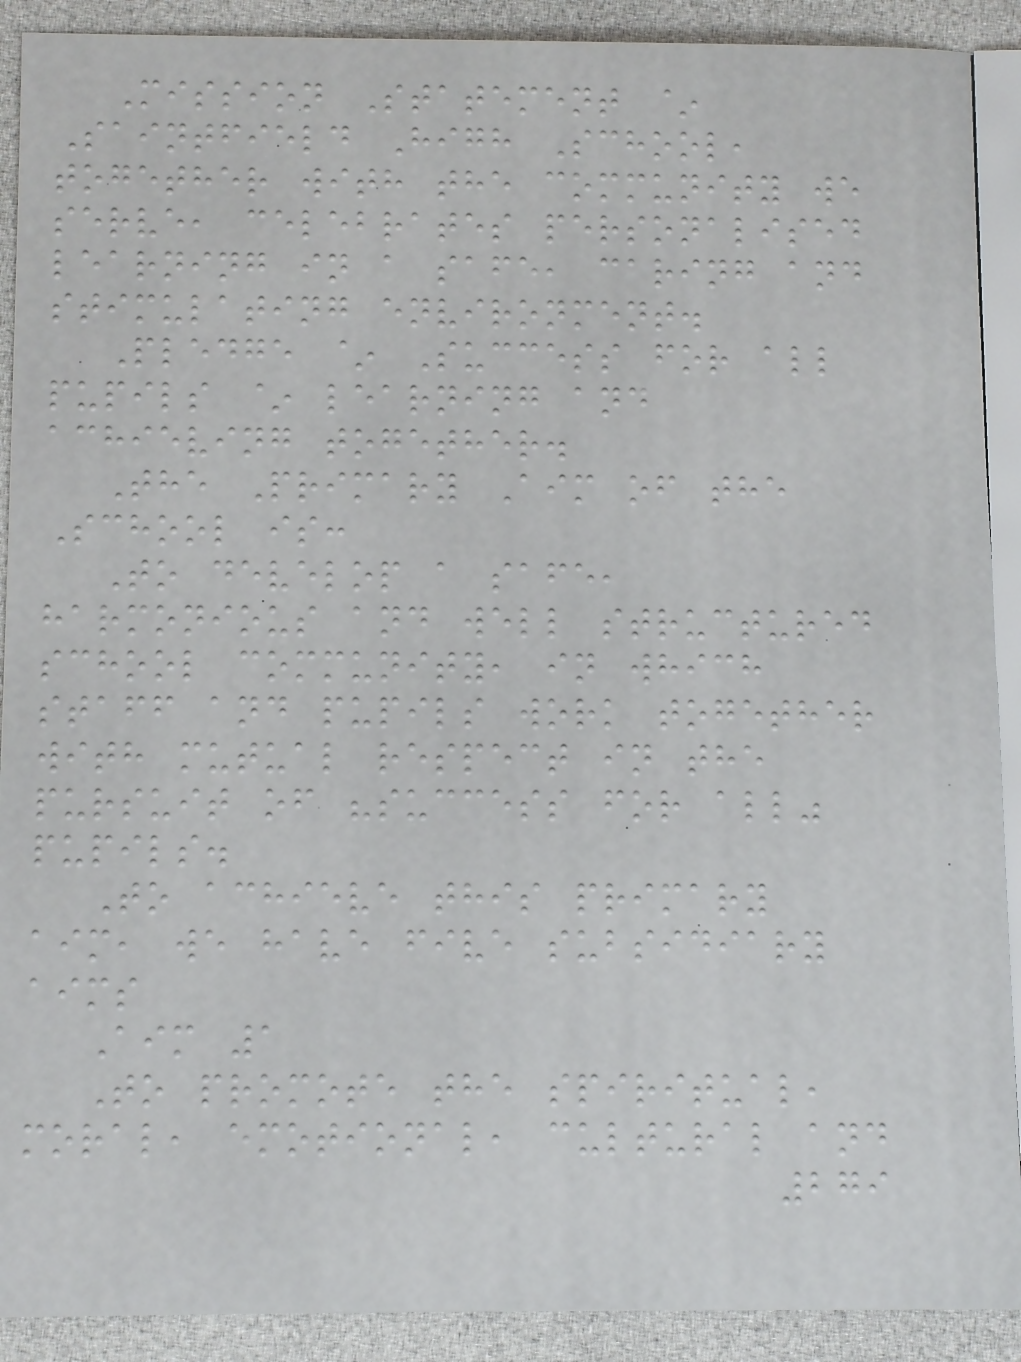Mission Statement ~
Saintfield High School,
together with the community we
serve, celebrates personalised
learning in a safe, caring and
stimulating environment.
Pledge ~ Success for all
pupils ~ learning and
achieving together.
The Primary Aim of the
School is:
To develop a safe,
harmonious and well structured
school community, in which
staff and pupils work together
with mutual respect in the
pursuit of "success for all"
pupils.
To achieve this primary
aim, we have five subsidiary
aims
Aim 1
To promote the spiritual,
moral, emotional, cultural and
279
